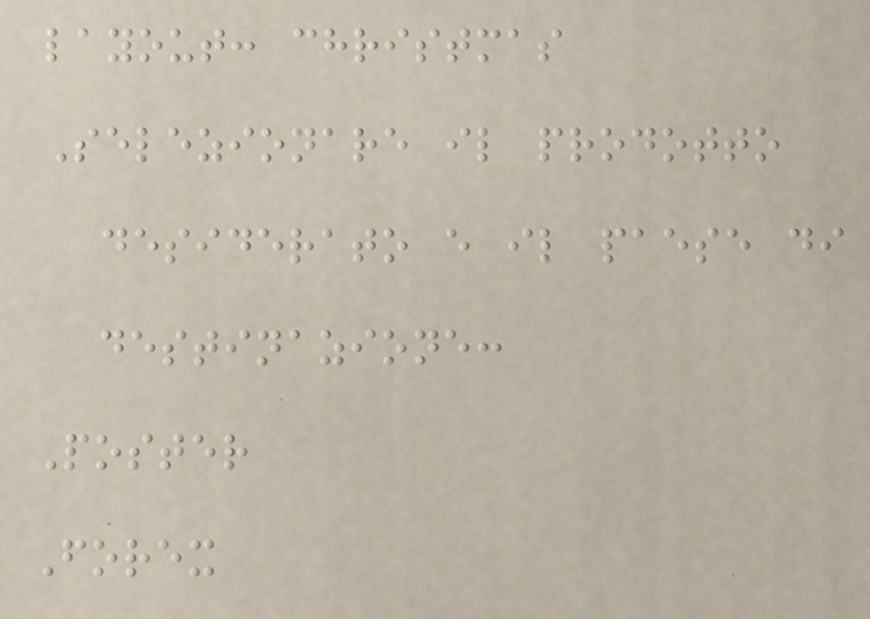layout: christmas
Selezionare il prodotto
desiderato e il paese di
destinazione:
Poster
Forex
